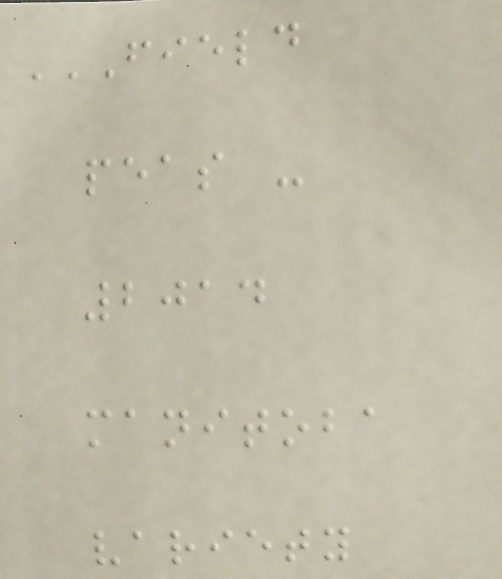FIELD
PEAS -
2014
MANITOBA
VARIETY
